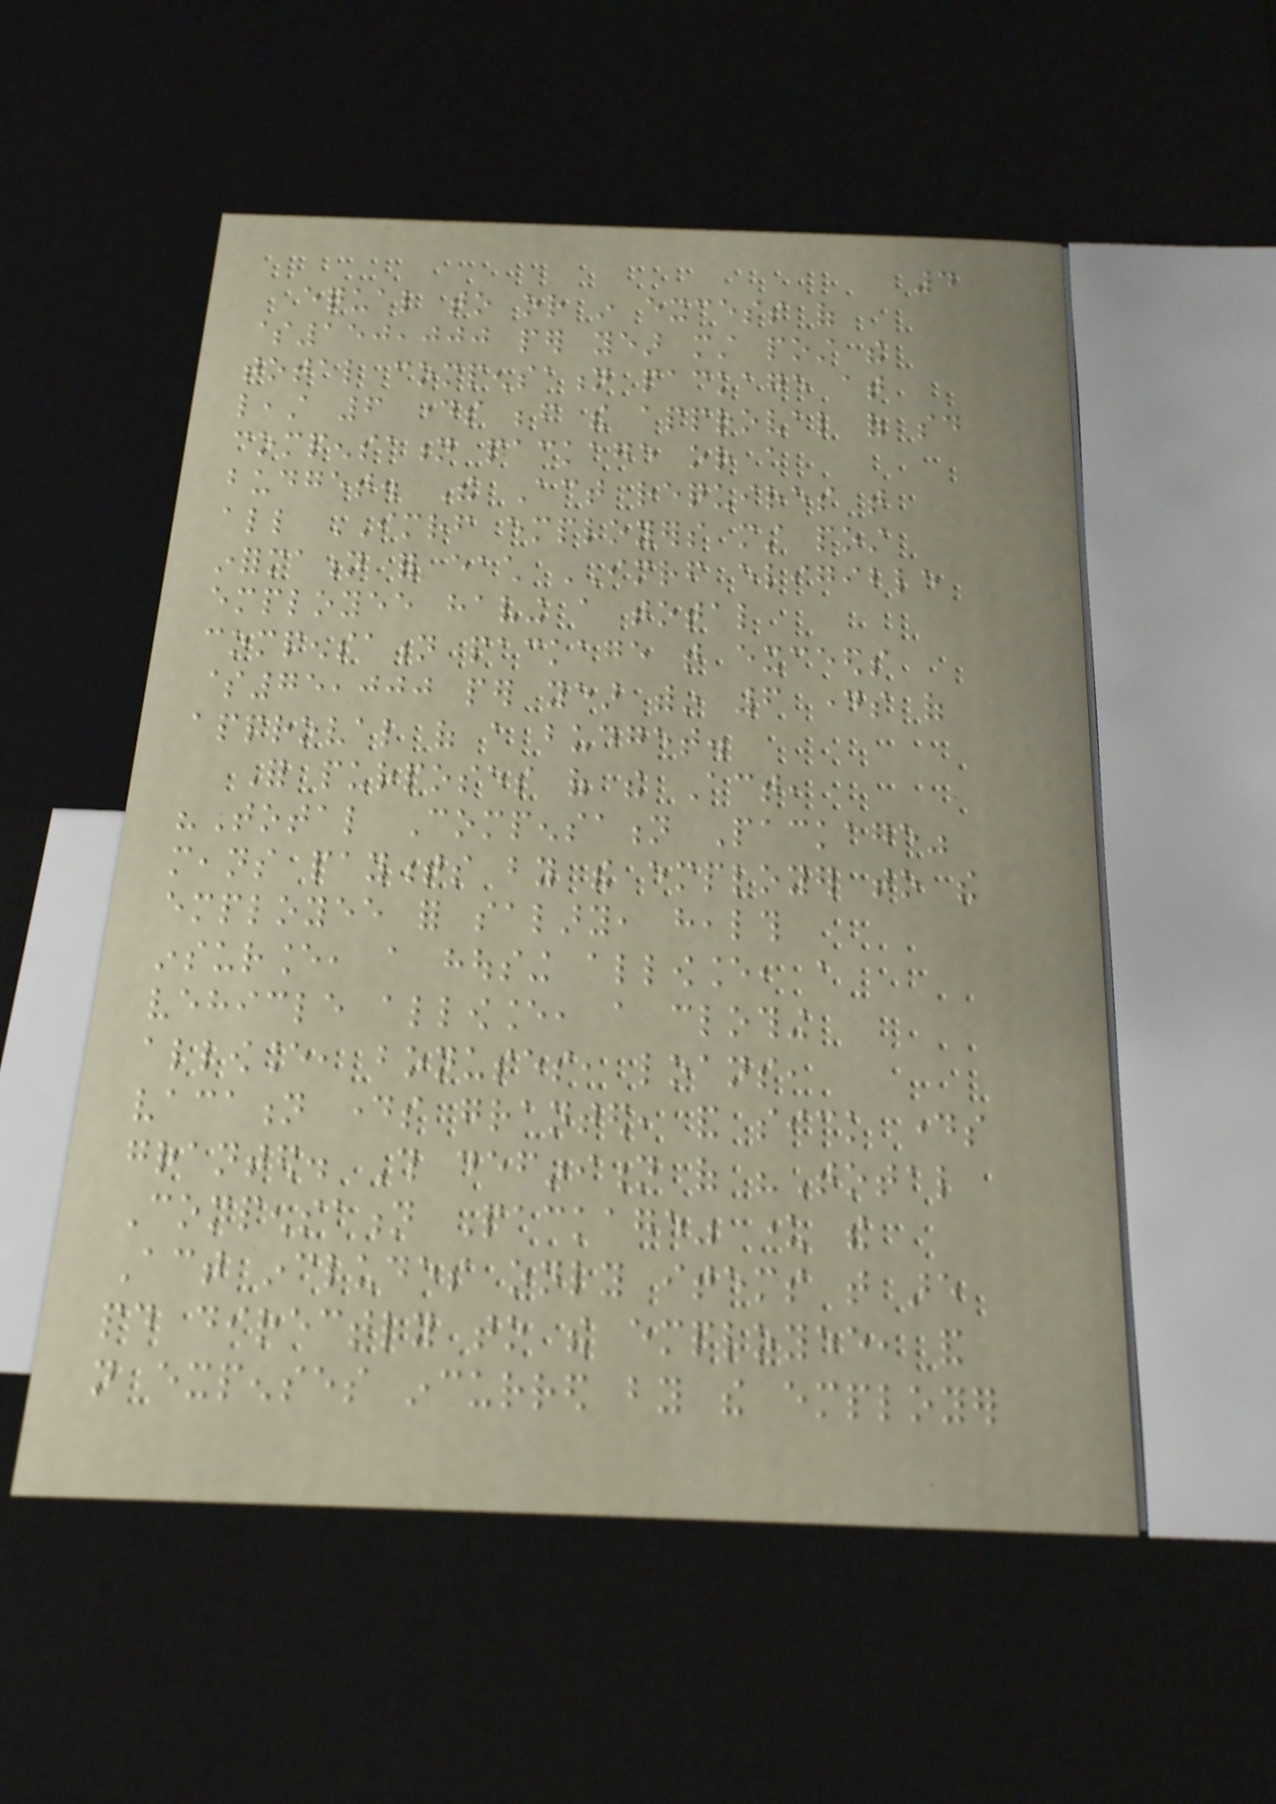4
equal to or in excess of
$150,000 per year must post the
total compensation package at
least 6 days before the approval of said
compensation package or a
budget. The Act requires that
all IMRF employers must post
information for each IMRF eligible
employee having a total
compensation package that exceeds
$75,000 per year within 6 days of
approval of a budget.
For purposes of the Act,
"Total Compensation Package"
means payments by the employer to the
employee for salary, health
insurance, a housing allowance, a
vehicle allowance, a clothing
allowance, bonuses, loans,
vacation days granted, and sick days
granted. This definition of "Total
Compensation Package" under the
Act includes only items that are
paid directly to the employee, and
not expenses incurred by the employer
